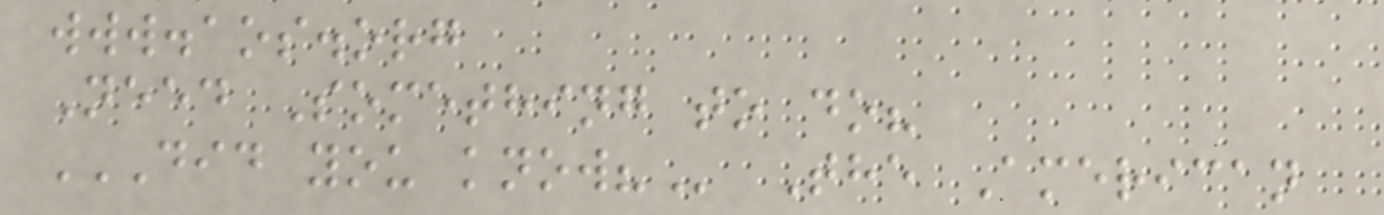www.aos.org
Need Something to do?
DID YOU KNOW? The American
